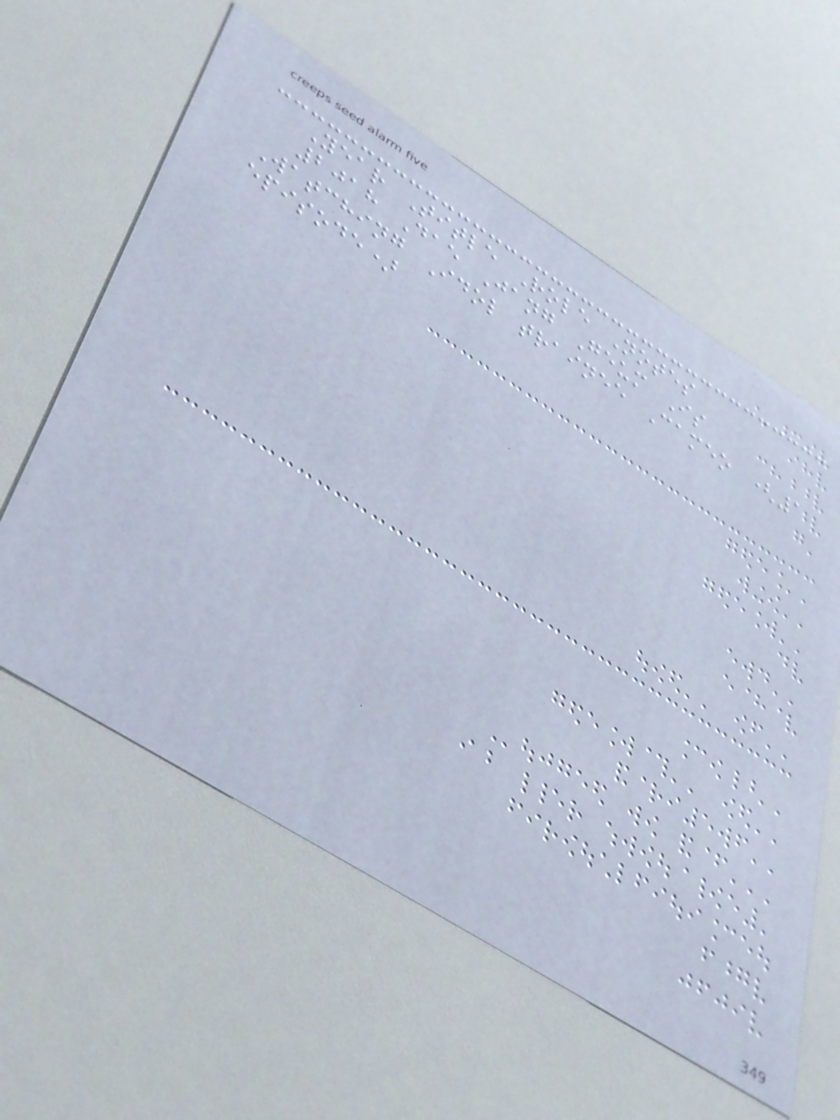Year Title Role Notes
2018 Dae Jang Geum Is
Watching Idol trainee Cameo (1
episode)
